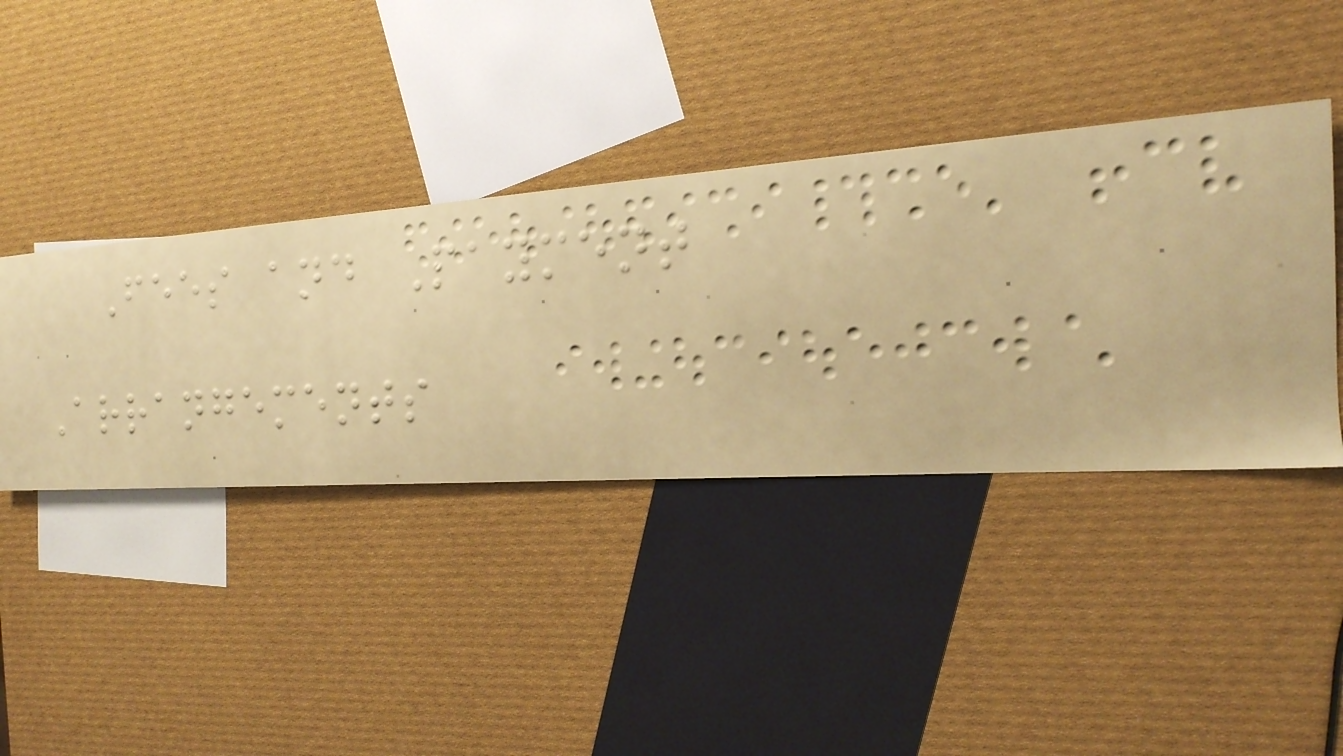Fees and Payment
Arrangements
